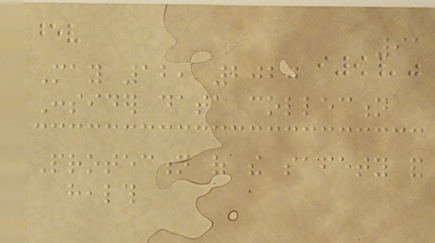91
May 12, 2020
Consider data collection
Protection of the safety and
health
